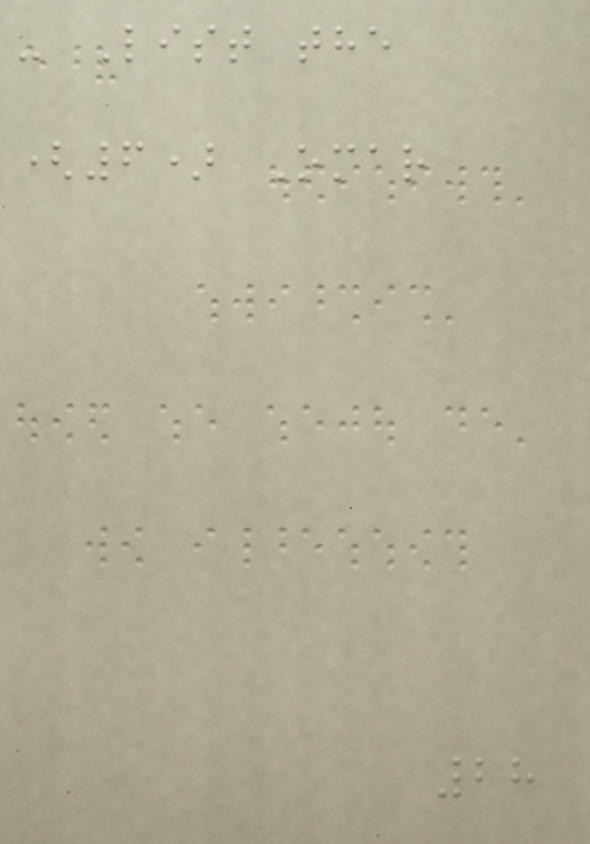- List the
(6) Omar
28
